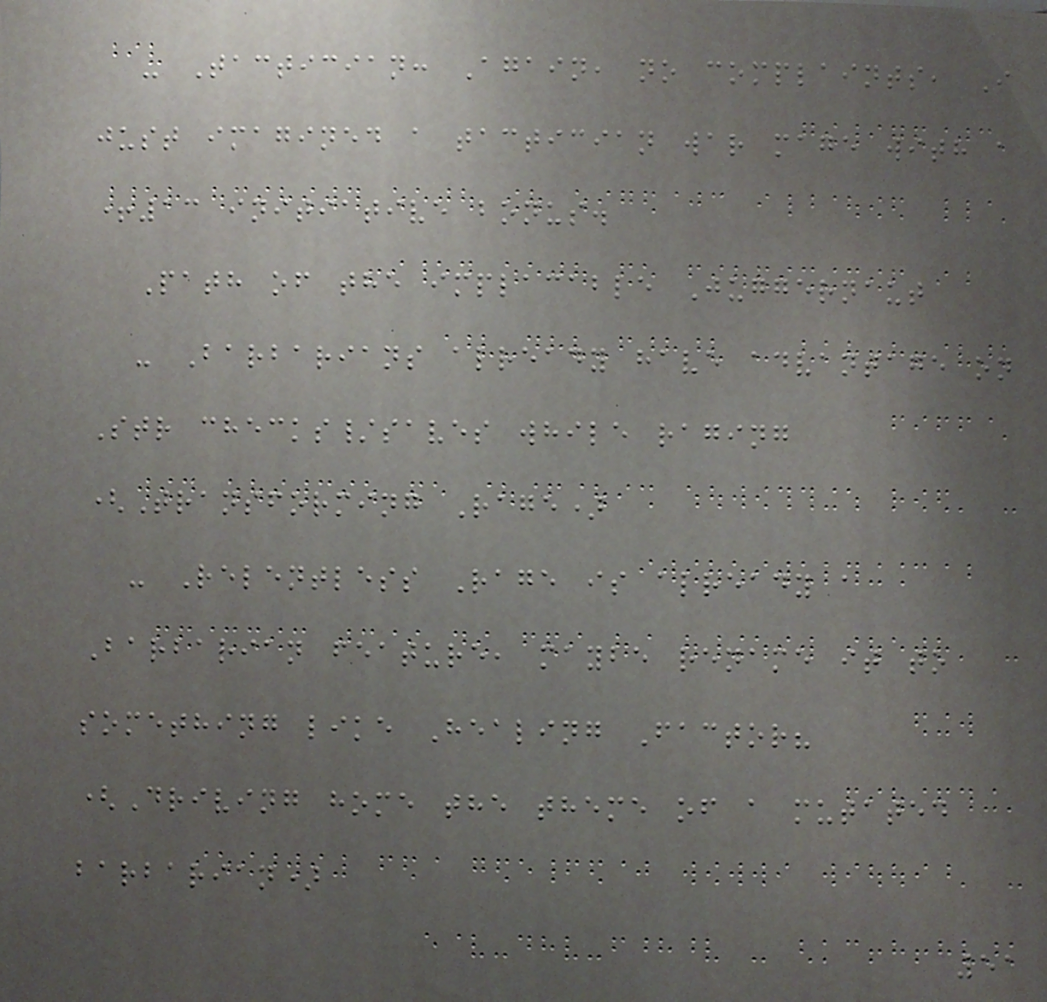- Tactician: Again, no complaints, I
just imagined a tactician war mage with a
+13 initiative bonus.
Path of the implacable Juggernaut
- Barbarians already have advantage on
Str checks/saves while raging
(Transforming Rage)
- Relentless Rage is already a
Barbarian feature, maybe rename it to
something like Healing Factor?
(Driving home the theme of a mutated
barbarian)
51
